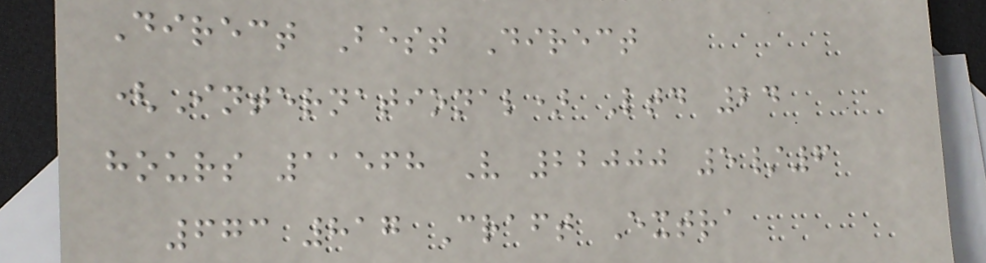Direct Best Direct
(International) Ltd 24
hours 11568 V 22000 5/6
673 817 Craft Extra
